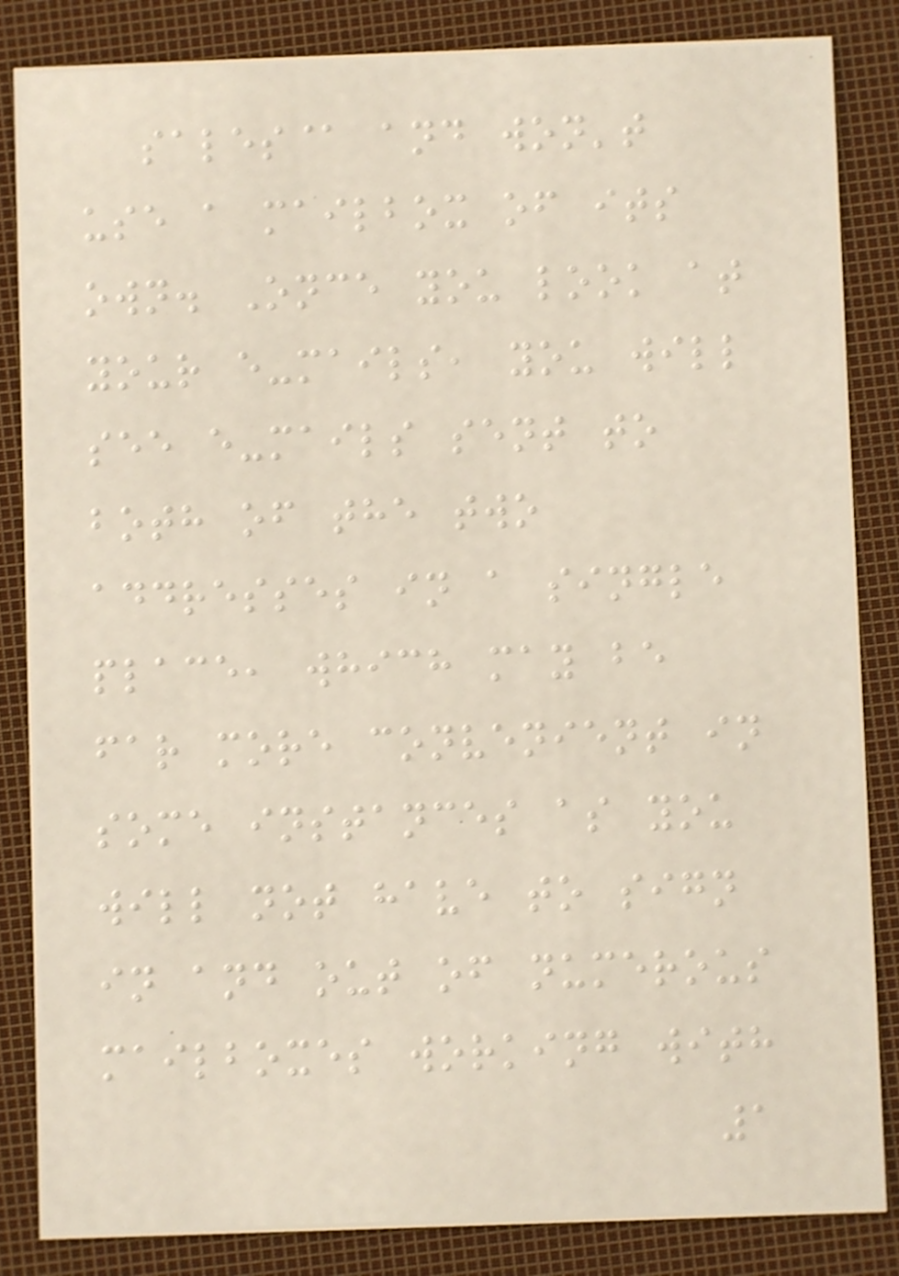sales@ and won't
use a mailbox of its
own. Once you look at
your e-mails, you will
see e-mails sent to
both of the two
addresses in a single
place, which may be
far more convenient in
some instances as you
will not have to sign
in and out of numerous
mailboxes working with
1
